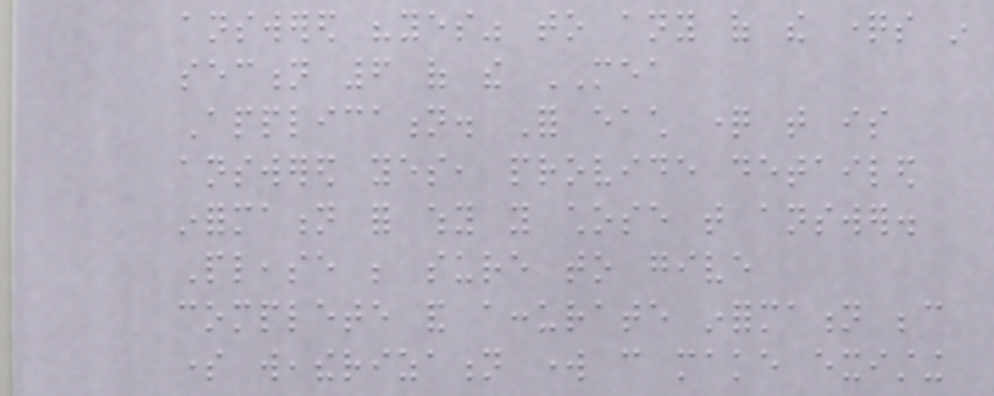answered "yes" to any of the questions in
section 6 of the MEA
Application. For each question that is
answered yes, provide detailed
information for why you chose that answer.
Please be sure to give
complete and accurate information because
some weatherization work can make existing
